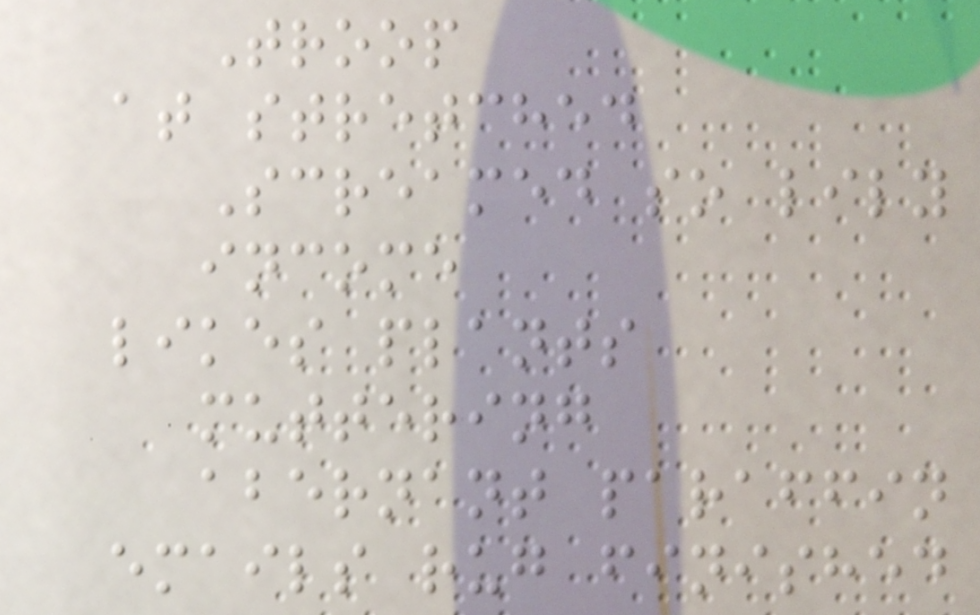Troop
at stretched
Screamed so lily
income
likes plants
muttering
abernant paraffin
emails rug finished
